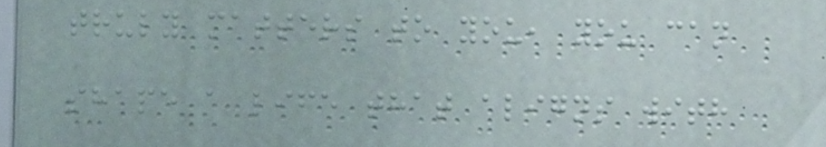truly matters to you, you can
shape a life that aligns with
